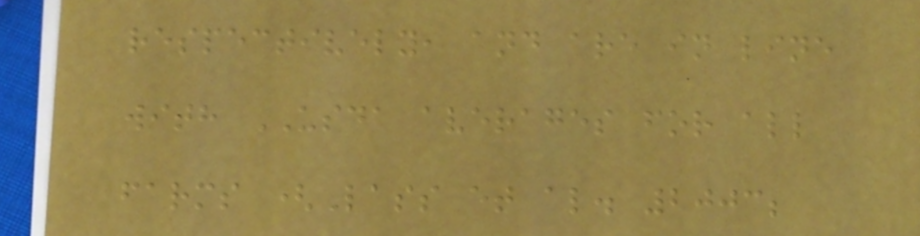respectively, and are in line
with USDA averages for all
farms (Lass et al. 2003;
